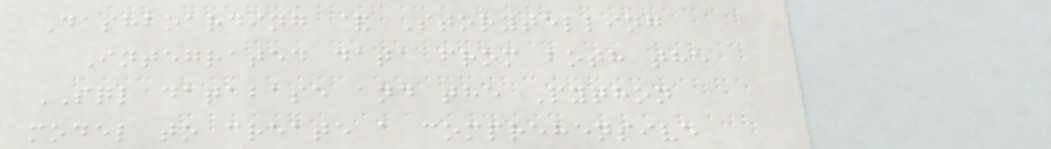Dashboarding & Storytelling
Integrated data from both the
SQL database and the Python
model to create a comprehensive
